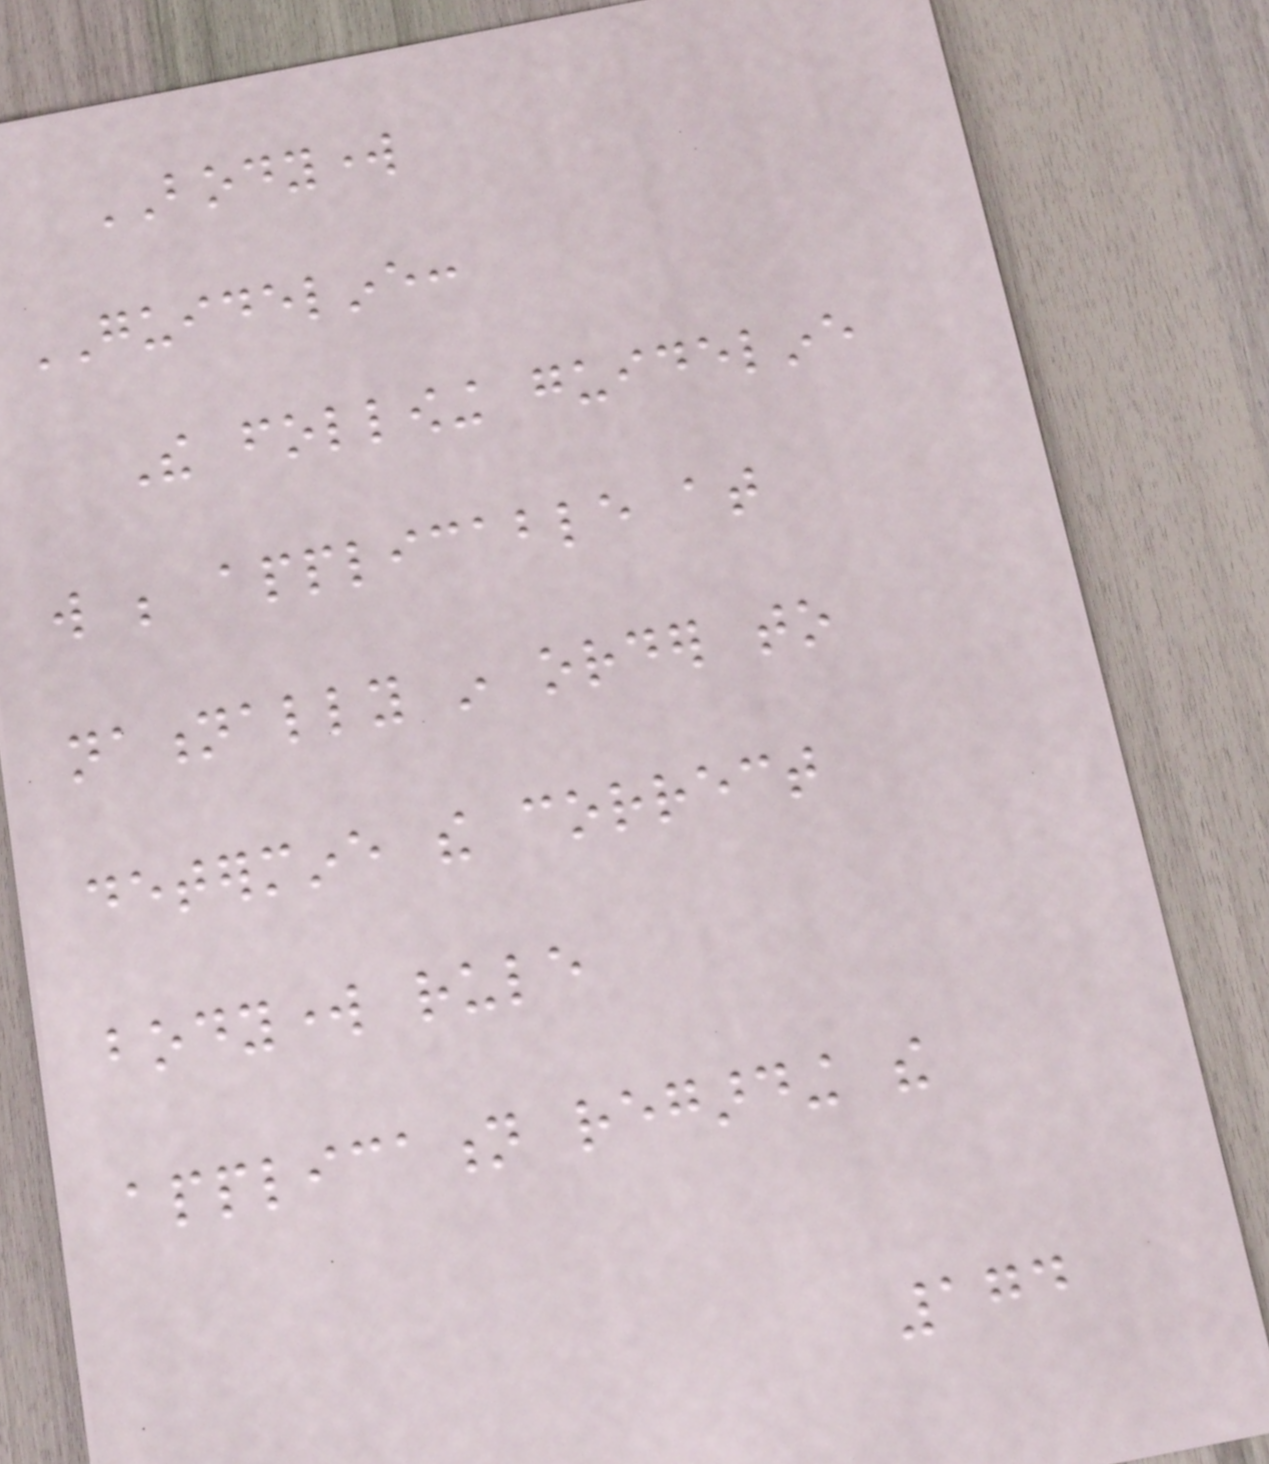BODYWORK
GUIDELINE:
The following guideline
will be applicable at
nationally in order to
determine the correct
bodywork rule
application regarding the
174
